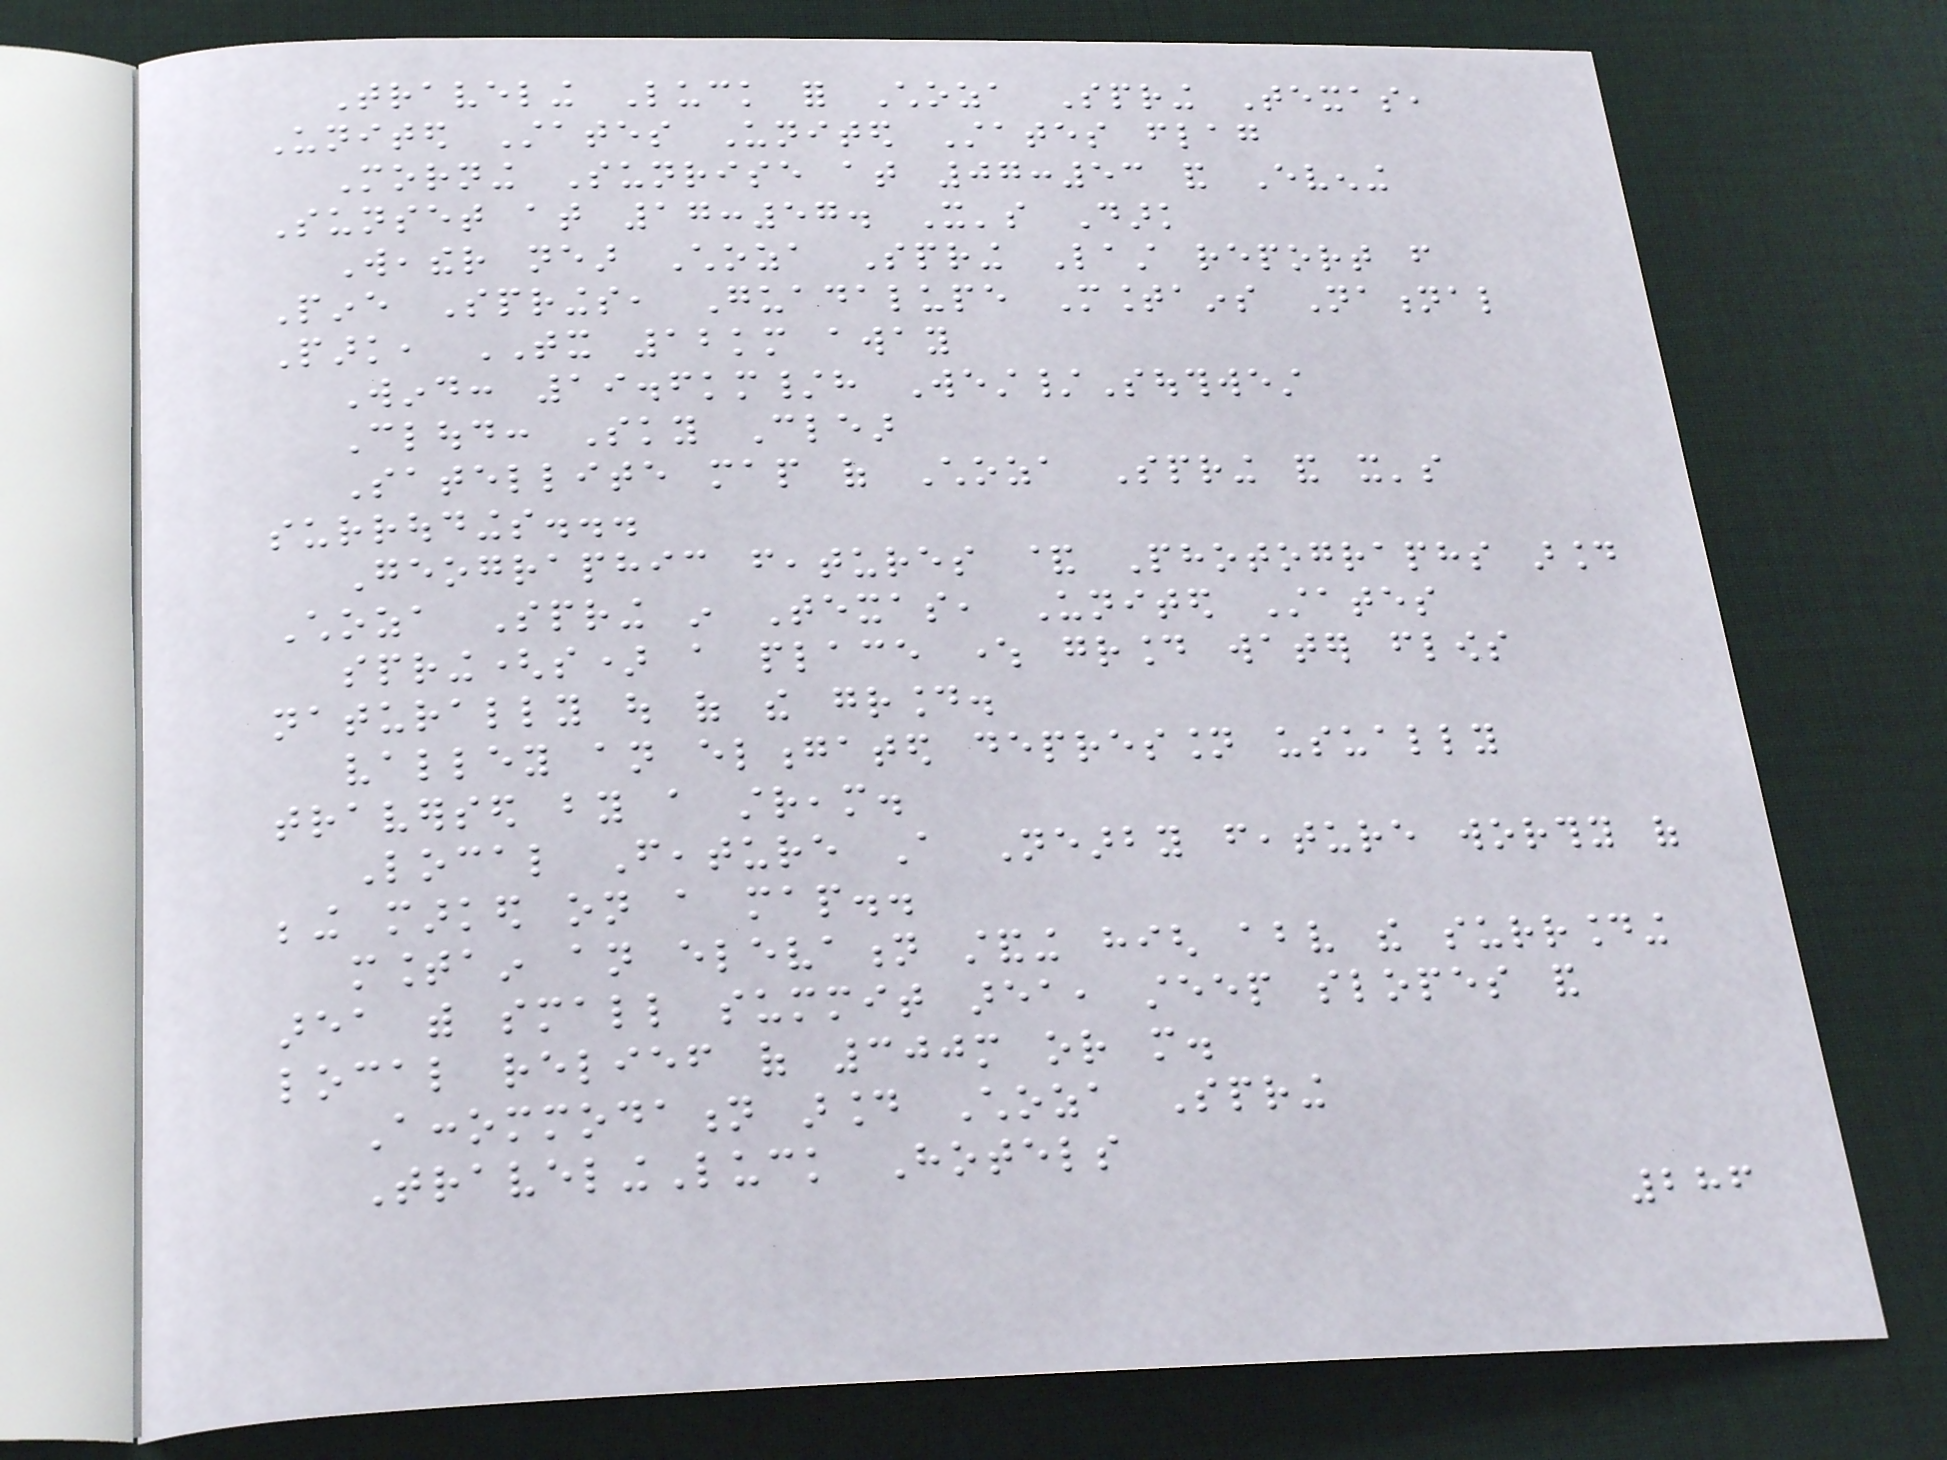Traveling Luck for Choza Spring Texas,
United States United States flag
Morning Sunrise at 07:53 and Evening
Sunset at 17:57. It's Dark
Weather near Choza Spring Last report from
Pine Springs, Guadalupe Mountains National
Park, TX 12km away
Wind: 19.6km/h West/Southwest
Cloud: Sky Clear
Satellite map of Choza Spring and it's
surroudings...
Geographic features & Photographs around
Choza Spring in Texas, United States
spring(s) a place where ground water flows
naturally out of the ground.
valley an elongated depression usually
traversed by a stream.
Local Feature A Nearby feature worthy of
being marked on a map..
mountain an elevation standing high above the surrounding
area with small summit area, steep slopes and
local relief of 300m or more.
Accommodation around Choza Spring
TravelingLuck Hotels
286
